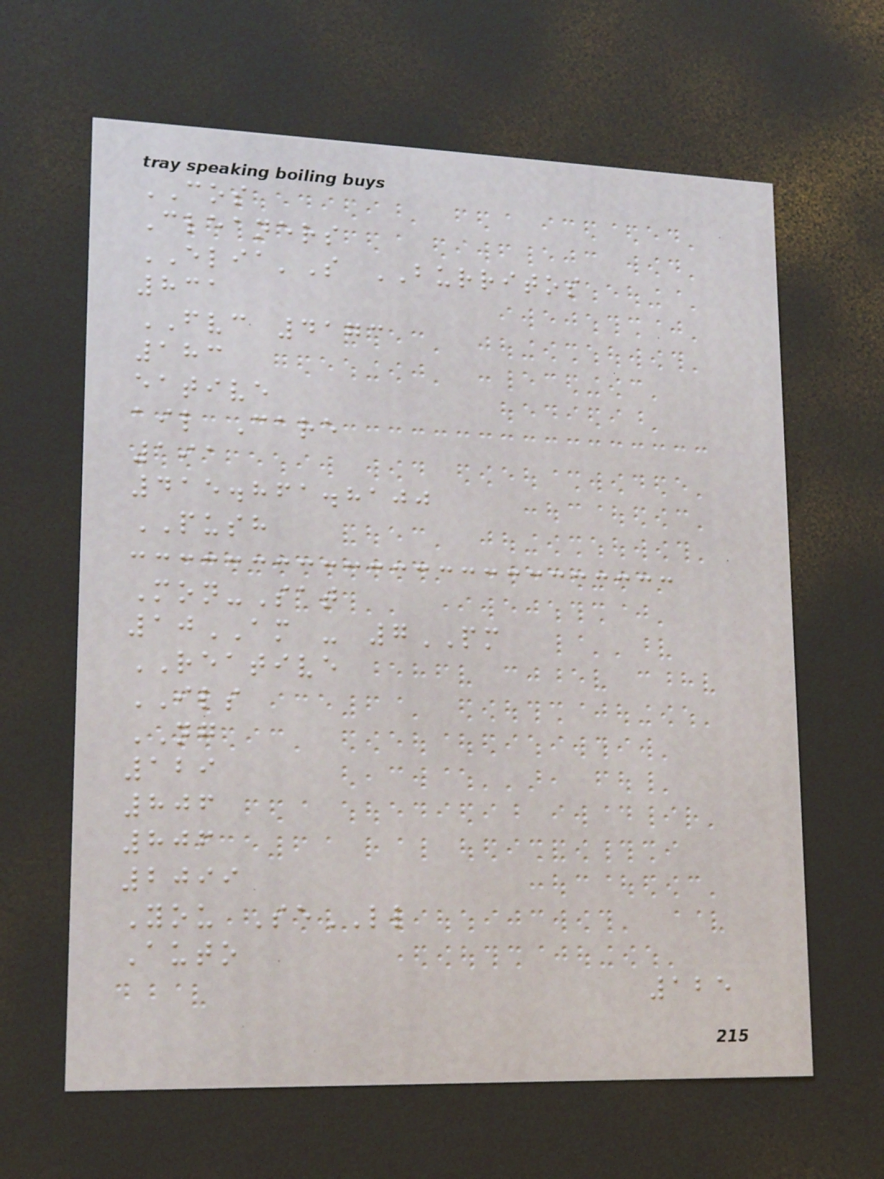COS
Cleaners
ELIA'S BURRITOS
831
FVC 4173
183
eative
ail Care
191
415.861.8100
PUSH
Mon-Sat
10AM - 7PM
REATIVE
ILS
NG
129
806
806
2099
You SeLL
Auto
125
